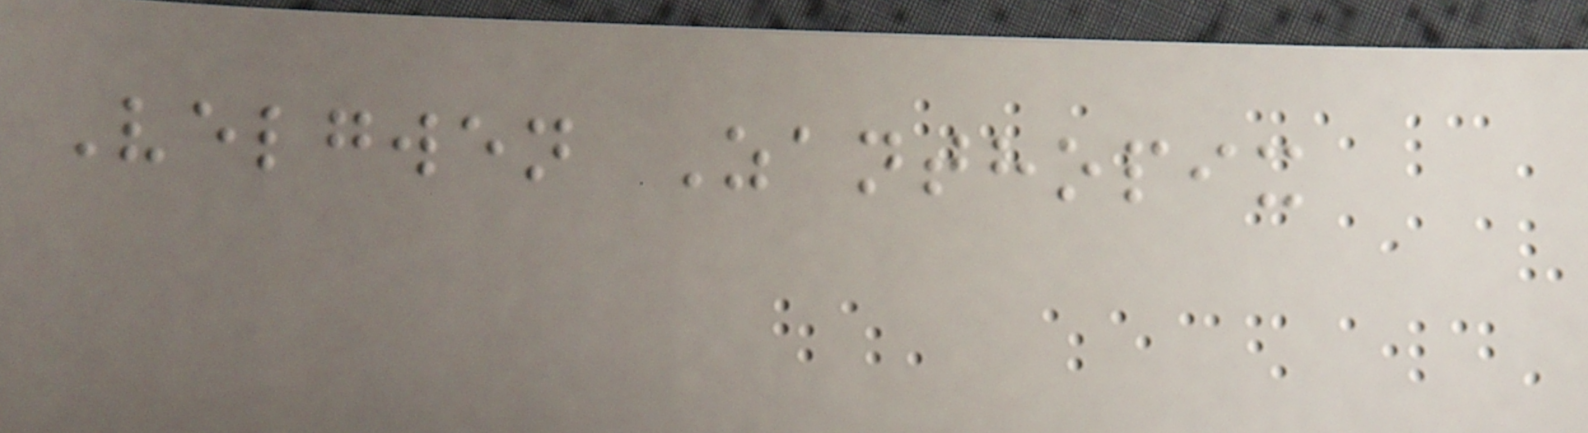Velgwen Zanthopix
